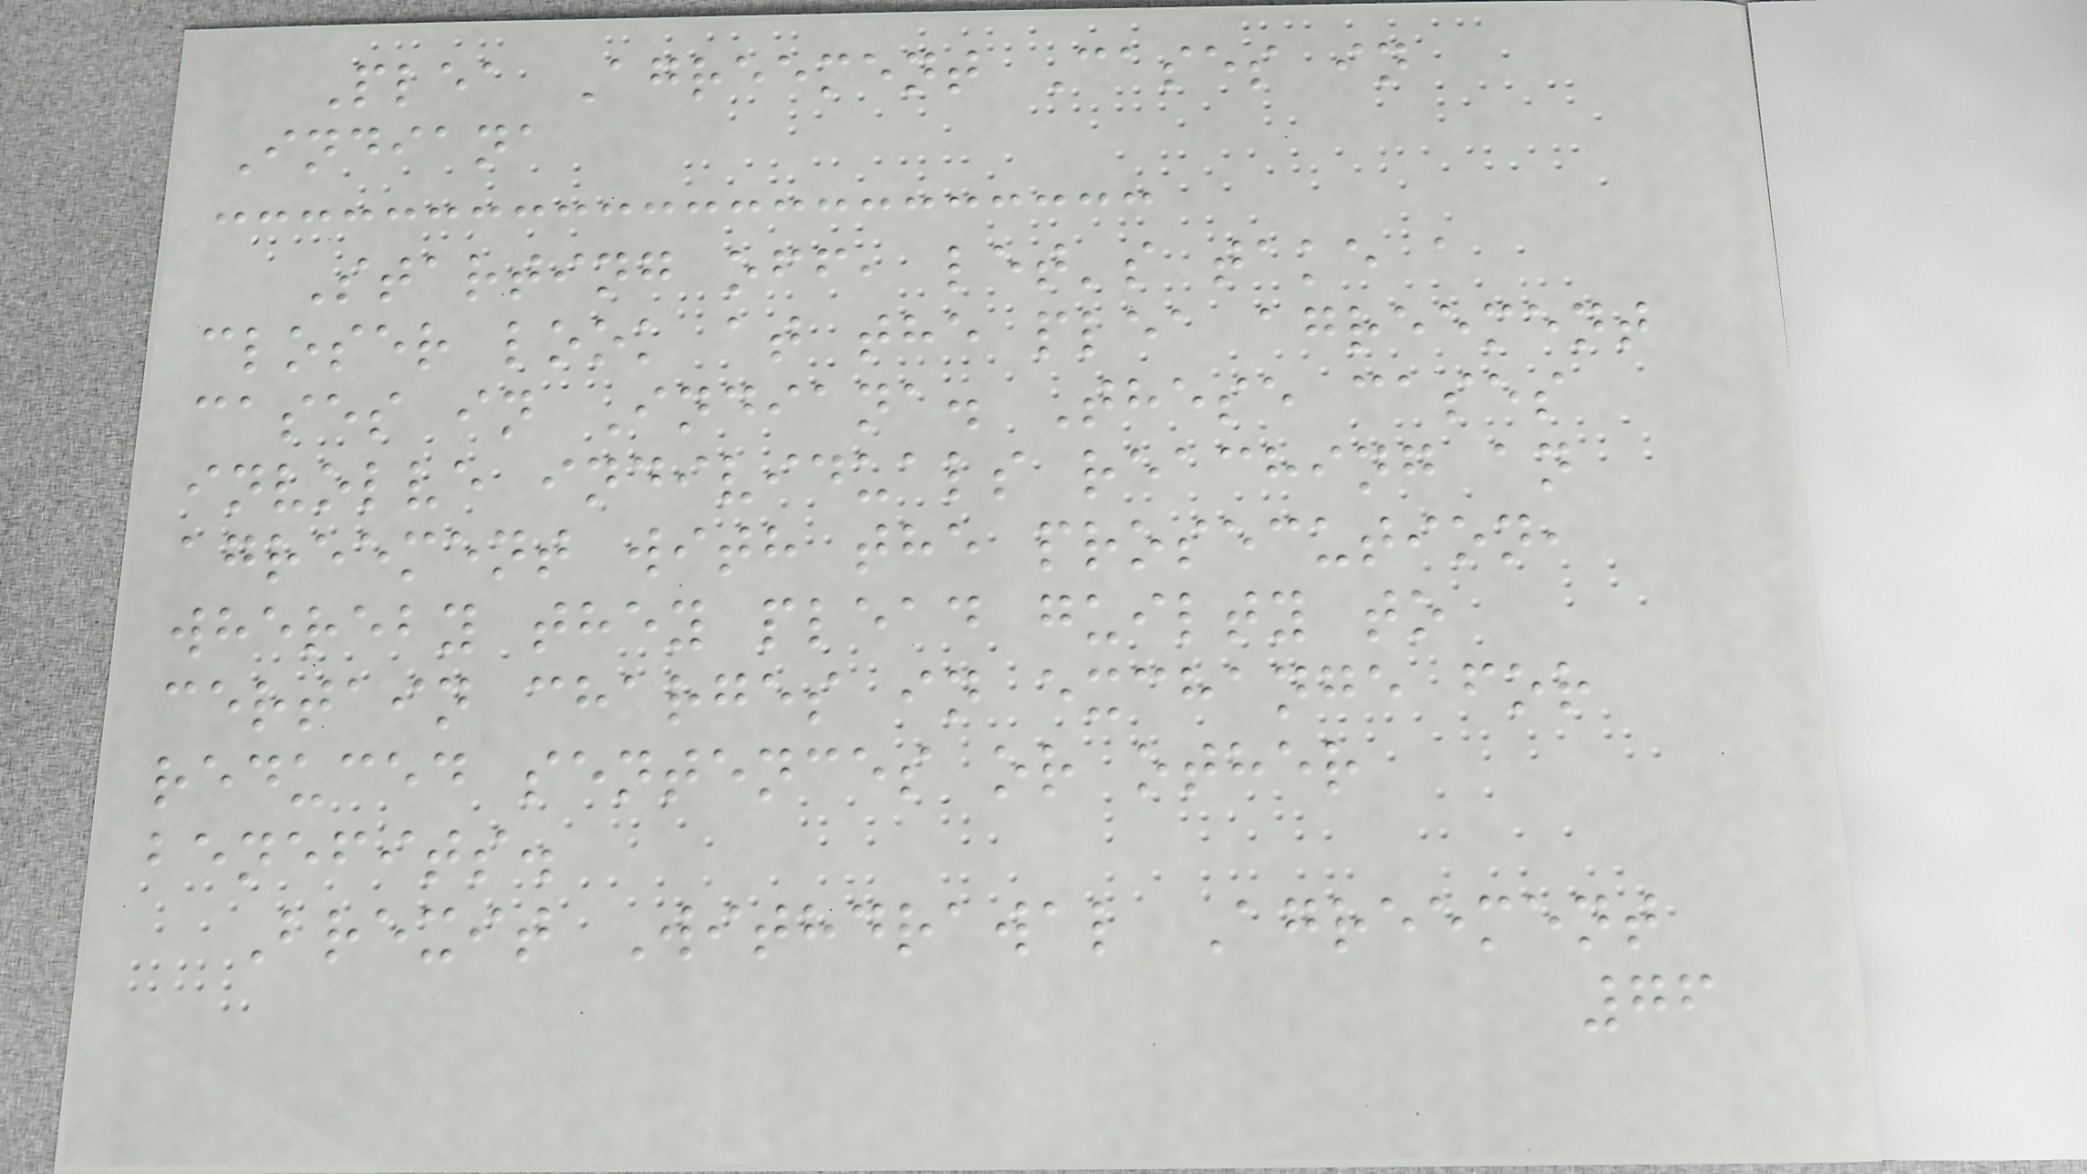Plea Agreement Cases in
Indiana
Starting off, let's take a
closer look at the plea agreement
cases in Indiana. These cases
involve individuals reaching an
agreement with the prosecution,
whereby they plead guilty to
certain charges in exchange for
reduced sentences or other
benefits.
Brexit Withdrawal Agreement
76
